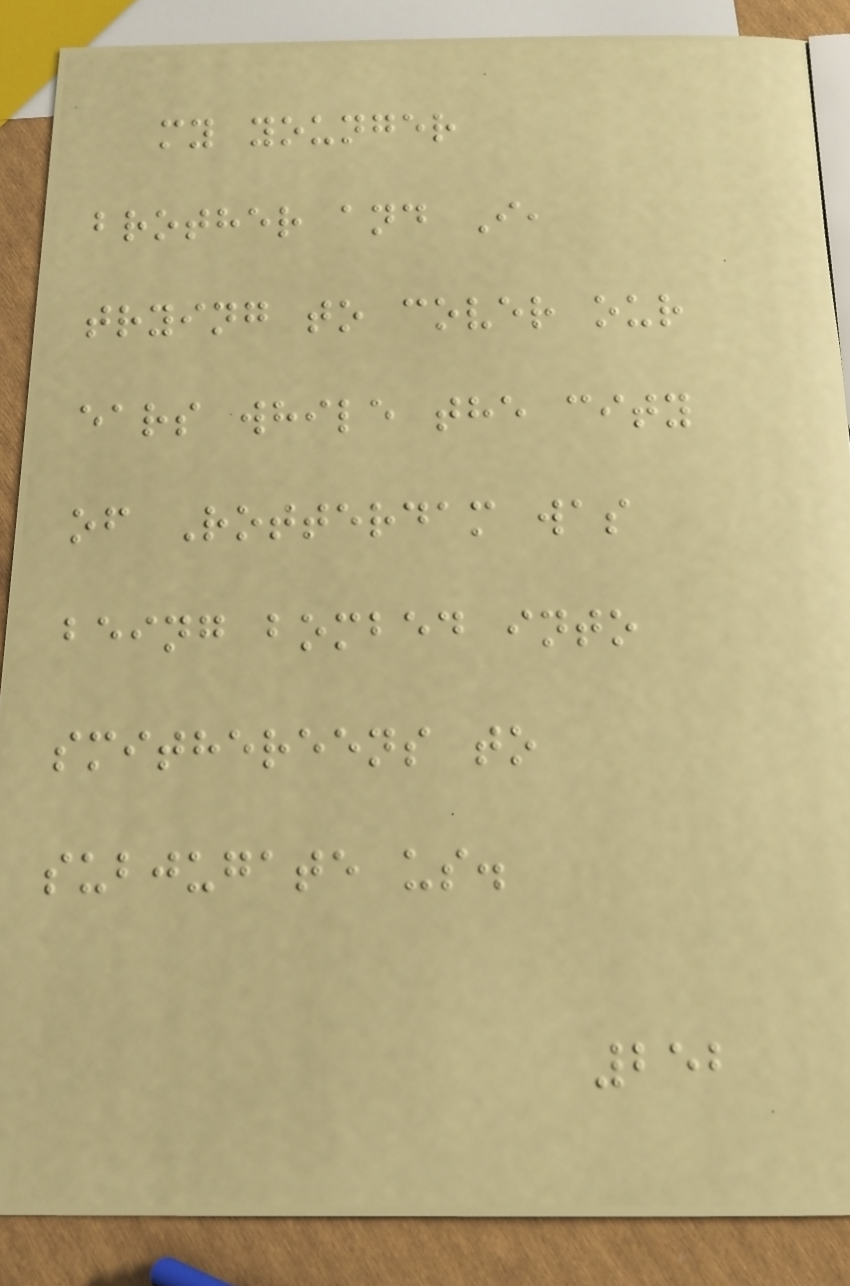my younger
brother and I,
trying to cover our
ears while the city
of Rotterdam was
being bombed into
smithereens to
subjugate us.
252
